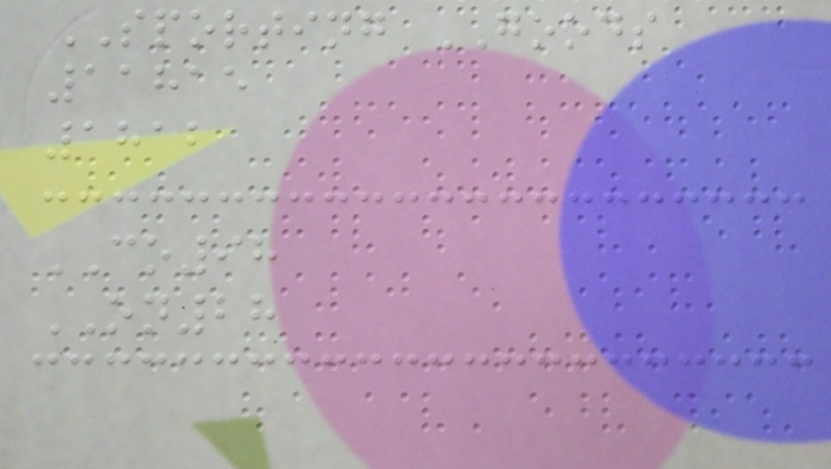SPORTING GOODS
11815
1812
CO98
ON28
